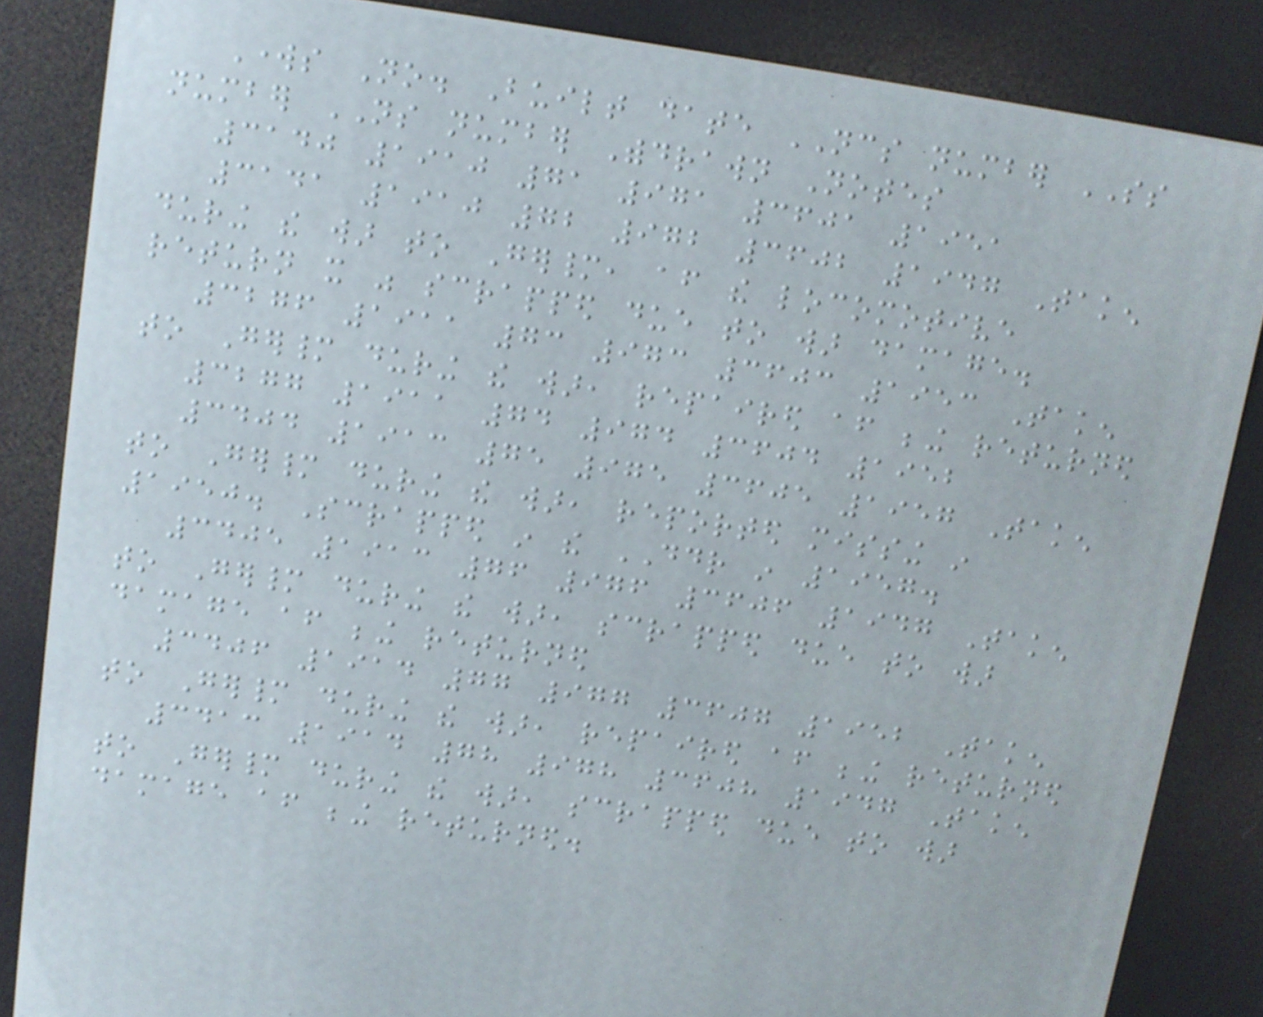Works No. Built date NCS number SS
number NS number Withdrawn Notes
3140 1910 71 971 3601 1951
3141 1910 72 972 3602 1947 Taken
during the war to Germany, after the locomotive
return it was scrapped due to war damage.
3276 1911 73 973 3603 1953 Taken
to Germany during the war, repaired after being returned
3277 1911 74 974 3604 1952
3404 1913 75 975 3605 1957 Taken
to Germany during the war, reported missing in
1950. Scrapped in the DDR in 1957.
3405 1913 76 976 3606 1947 Taken
to Germany during the war, scrapped due to war
damage after being returned
3406 1914 77 977 3607 1952 Taken
to Germany during the war, repaired after being returned
3413 1914 78 978 3608 1947 Taken
to Germany during the war, scrapped due to war
damage after being returned.
